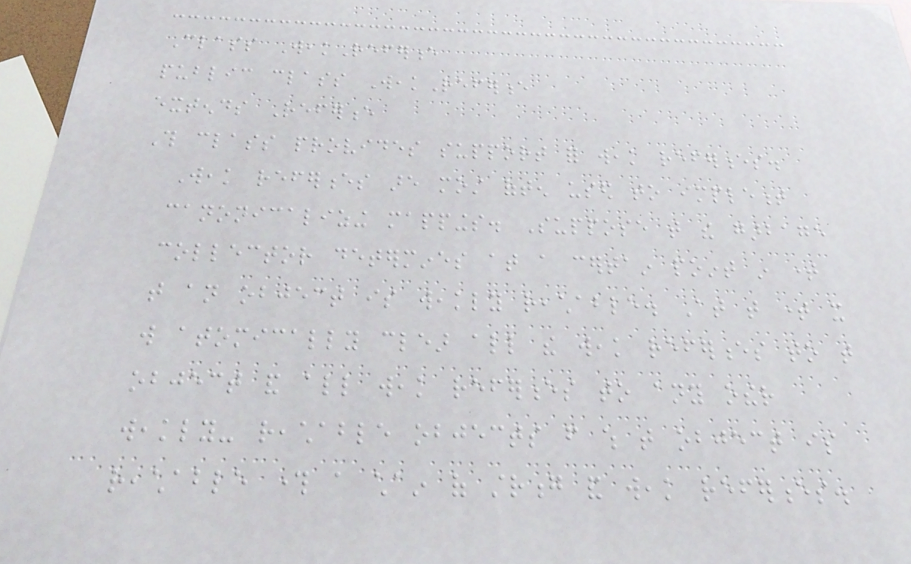Class WeakReference
public class WeakReference
extends Reference
This class provides support for weak references.
Weak references are most often used to implement
canonicalizing mappings. Suppose that the garbage
collector determines at a certain point in time
that an object is weakly reachable. At that time it
will atomically clear all the weak references to that
object and all weak references to any other
weakly- reachable objects from which that object is
reachable through a chain of strong and weak references.
